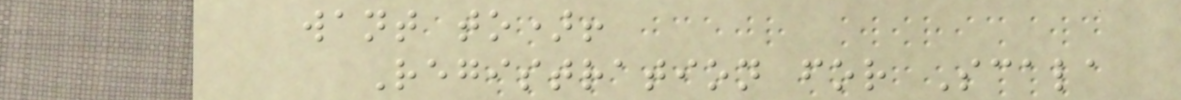want to)!
Registration for Scala
